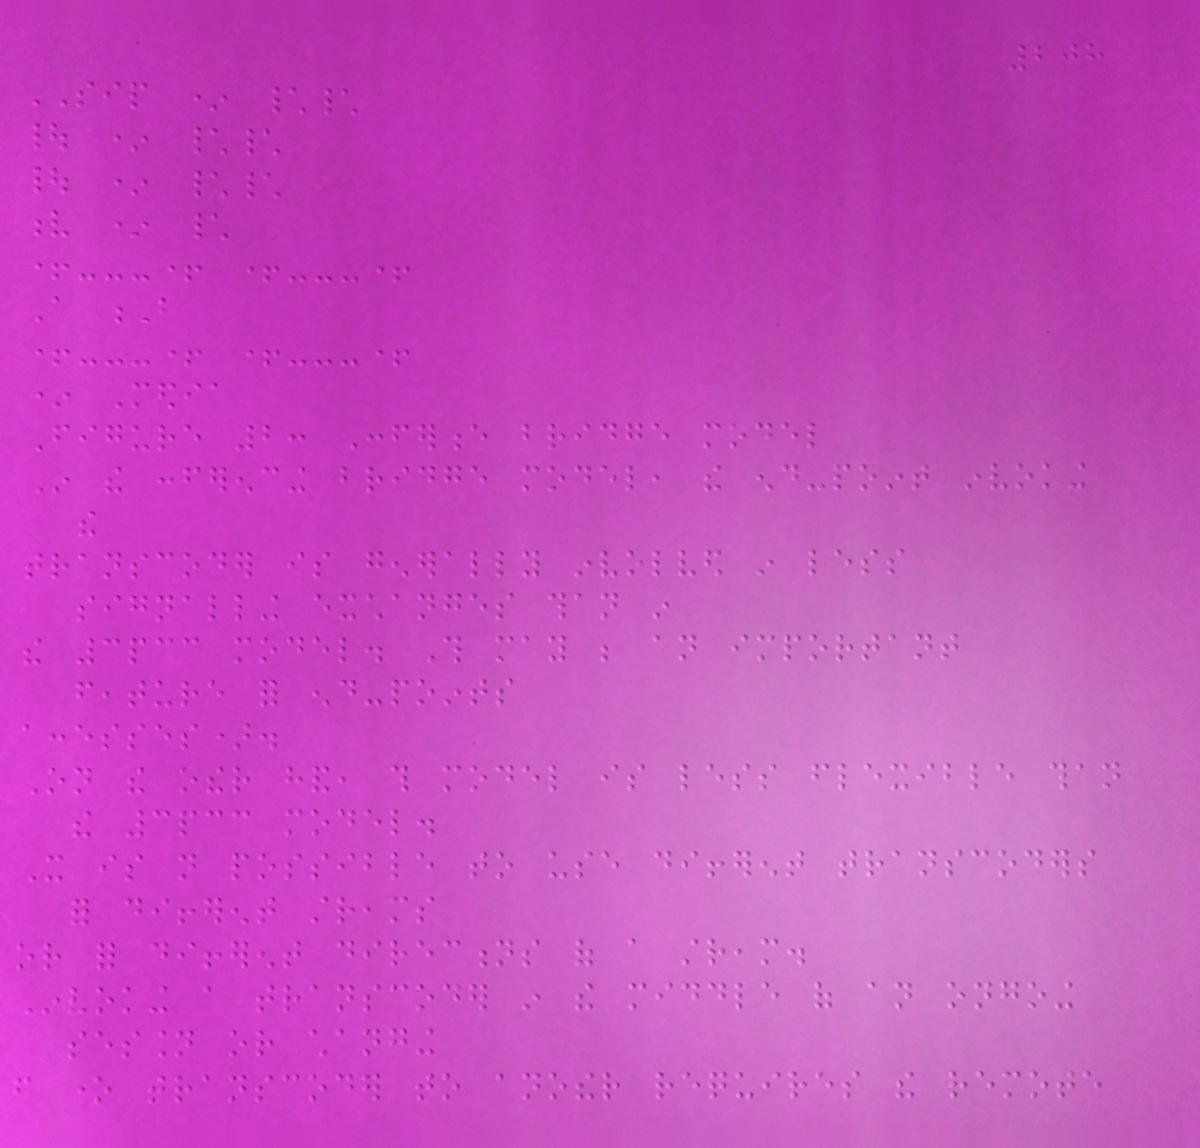208
SIP * \\
| * \\
| * \\
v * \
+---+ +---+
A B
+---+ +---+
* Media
Figure 2: Conference bridge model
In the conferencing bridge model, the end-point invoking
the
transcoder is generally involved in less
signalling exchanges than in
the 3pcc model. This may be an important
feature for end-points
accesses).
On the other hand, this model is less flexible than
the 3pcc model.
It is not possible to use different transcoders
for different streams
or for different directions of a stream.
Invoking a transcoder in the middle of an ongoing
session or changing
from one transcoder to another requires the remote
